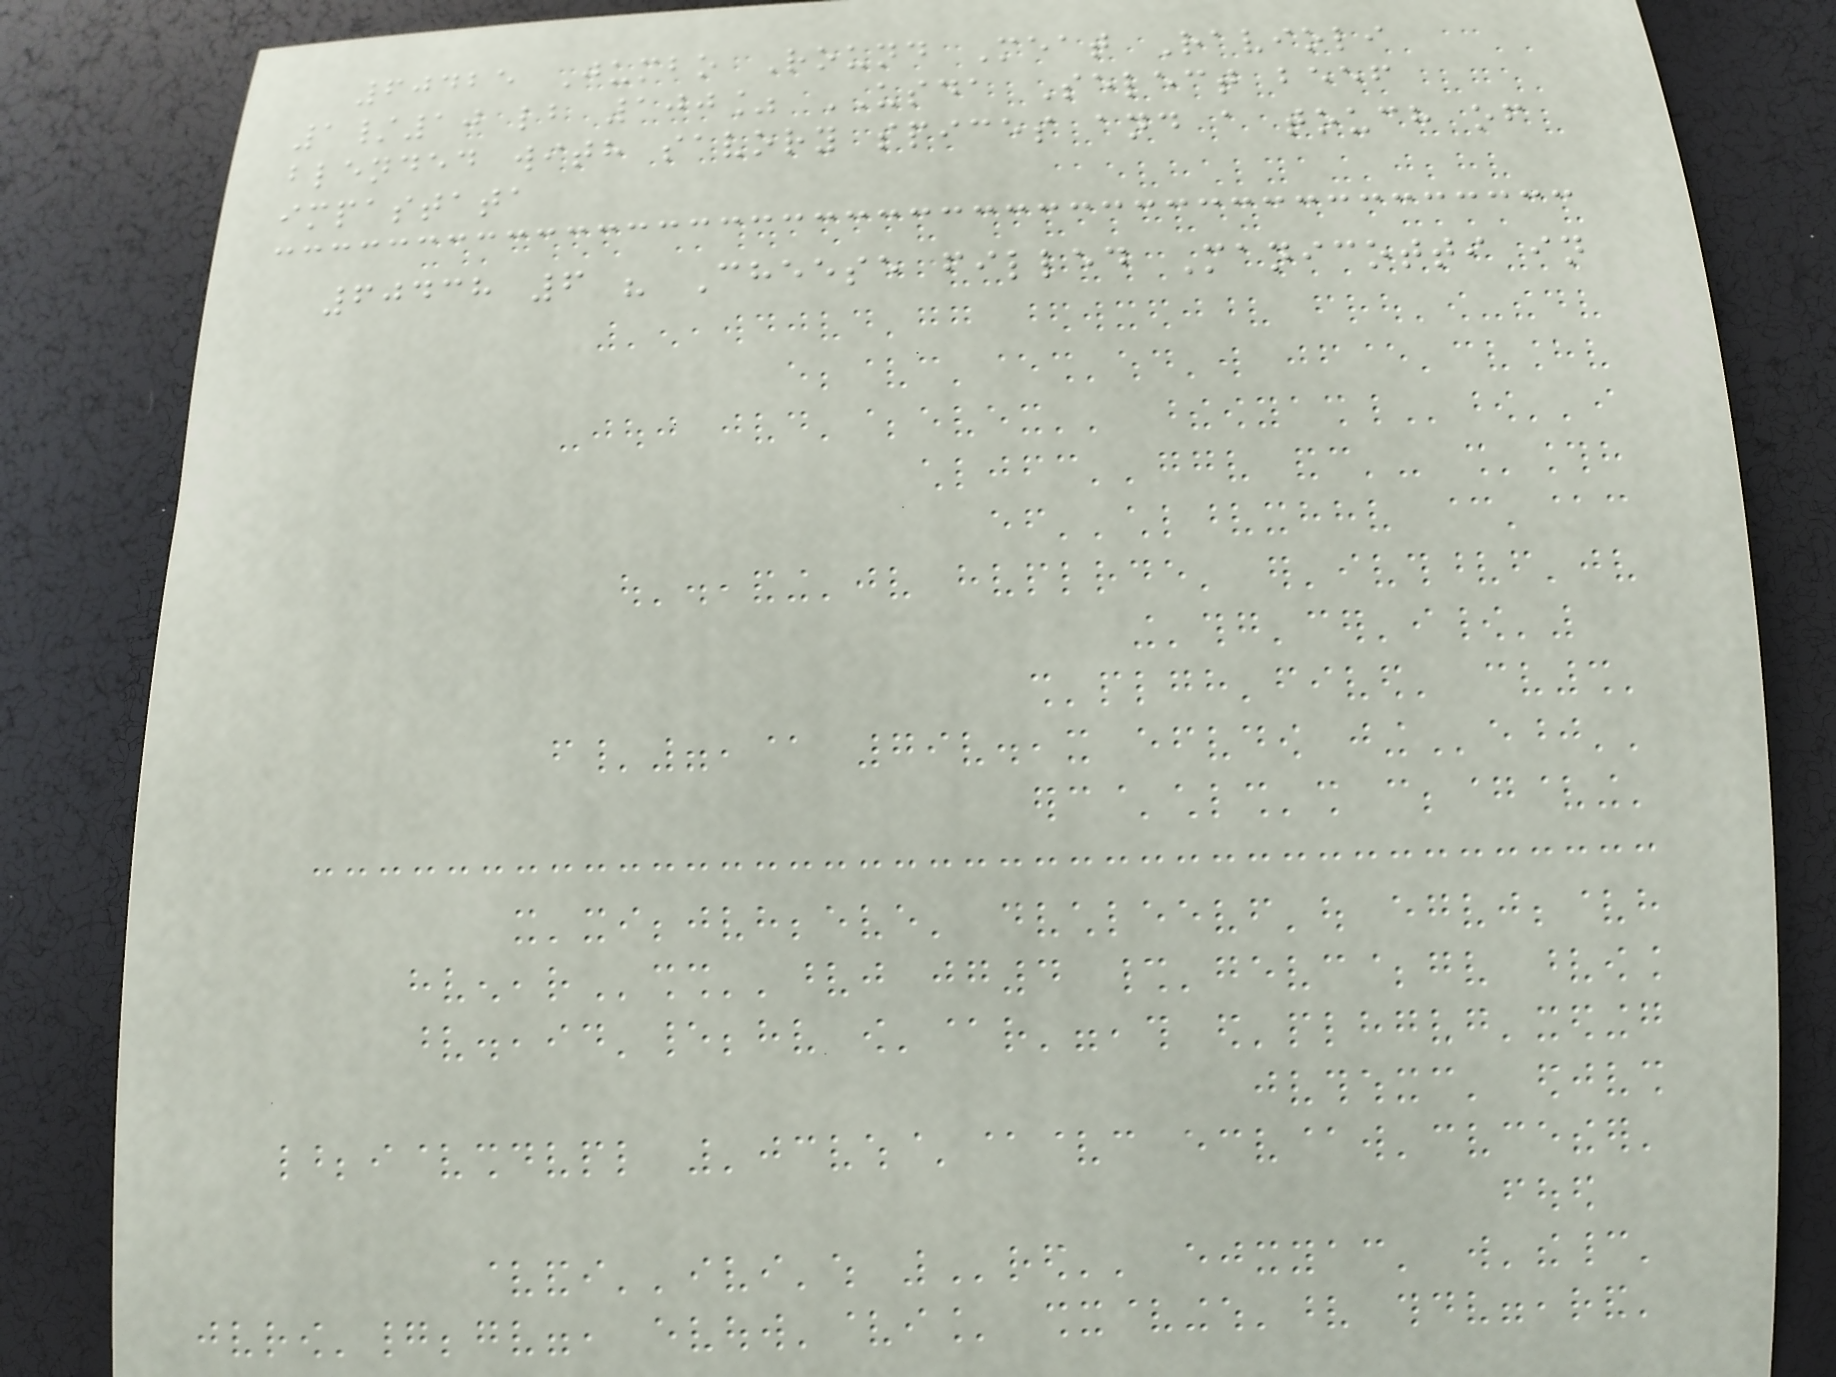60425 Jumbo Round Meat Ravioli
1/10 lb 100% USDA Select beef
blended with savory spices and a touch of
impastata
60438 6 " Cheese filled Manicotti in
